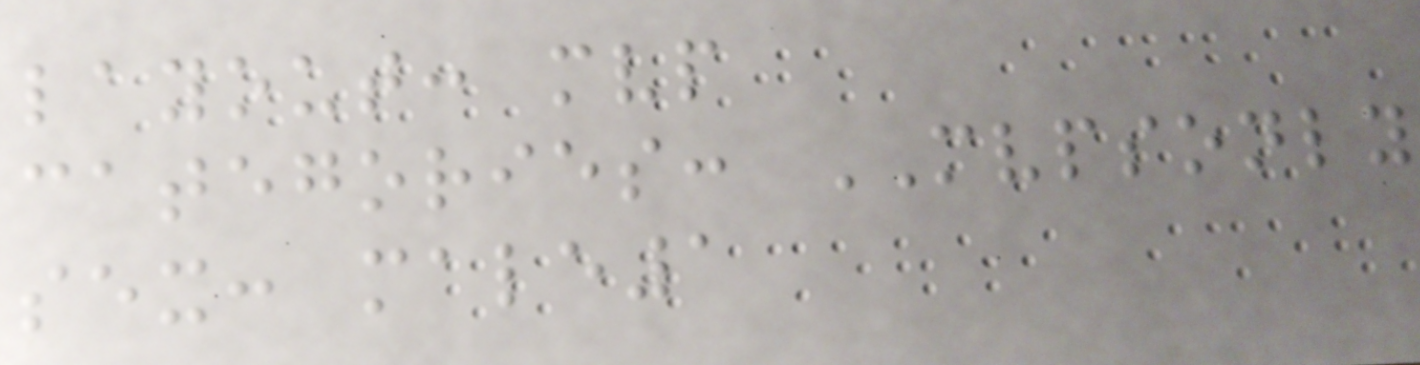layout: mvp
categories: MVPSONLY
sex: male1
